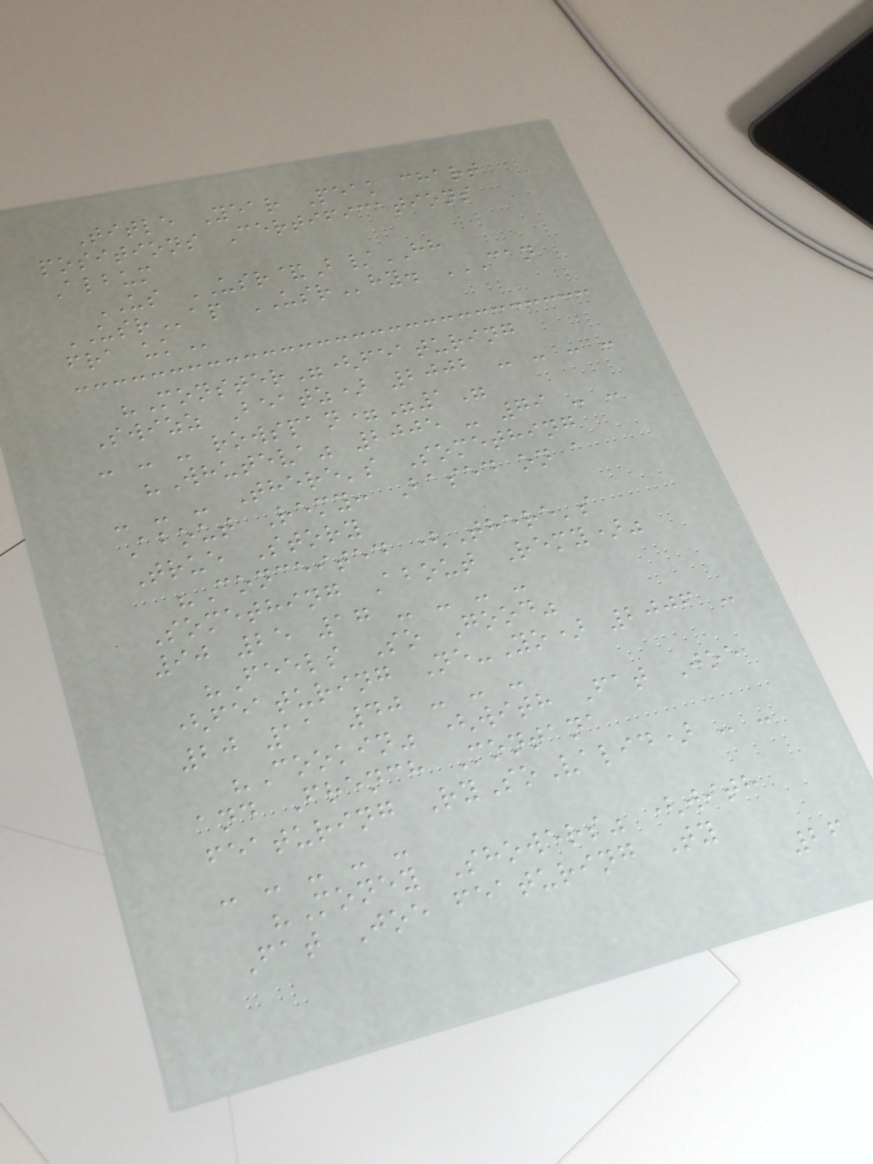Title Year Peak chart
positions Certifications
Album
US USR&B/HH
USRap USRhy. CAN
FRA UK
"Monster"(featuring
Swizz Beatz) 2002 - - - -
- - - rowspan="1"
"Whuteva" 2005 - 79 - -
- - - There's Something
About Remy: Based on a
True Story
"Conceited (There's
Something About Remy)"
90 25 17 - - - -
"Feels So Good"
(featuring Ne-Yo) 2006 -
20 11 40 - - -
"Cookin" (with Fat Joe
and French Montana
featuring RySoValid) - -
- - - - -
"Money Showers" (with
Fat Joe featuring Ty
26
